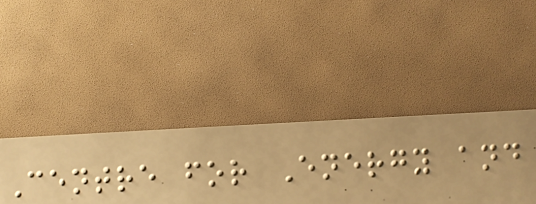Centre for Energy and
